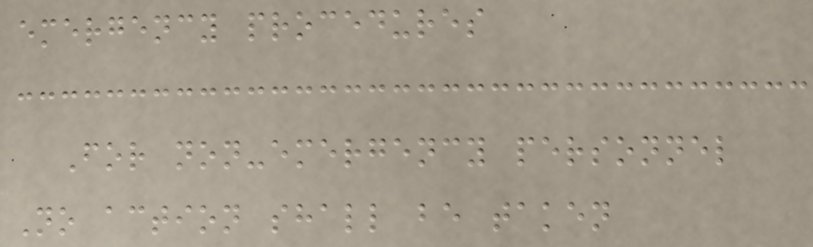emergency procedures
For non-emergency personnel
No action shall be taken
